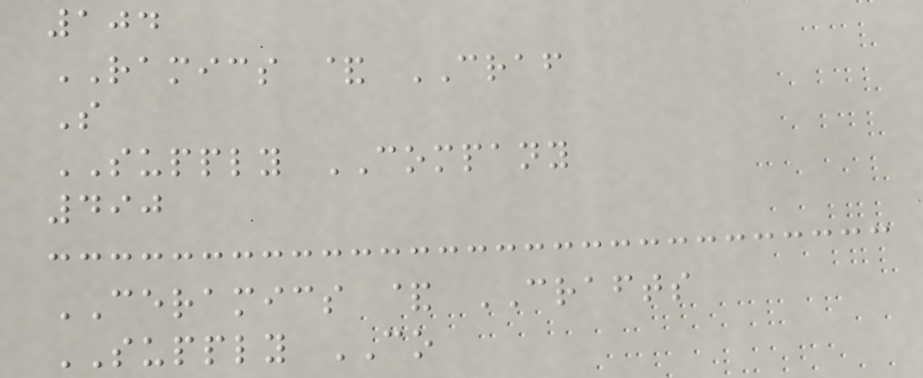104
RAMICS & CRAF
S
SUPPLY COMPANY
490
CERAMICS & CRAFTS
SUPPLY CO
